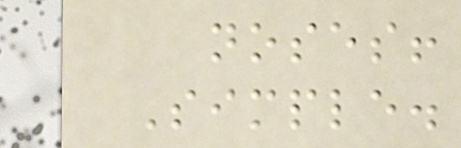noses!
Simple.
